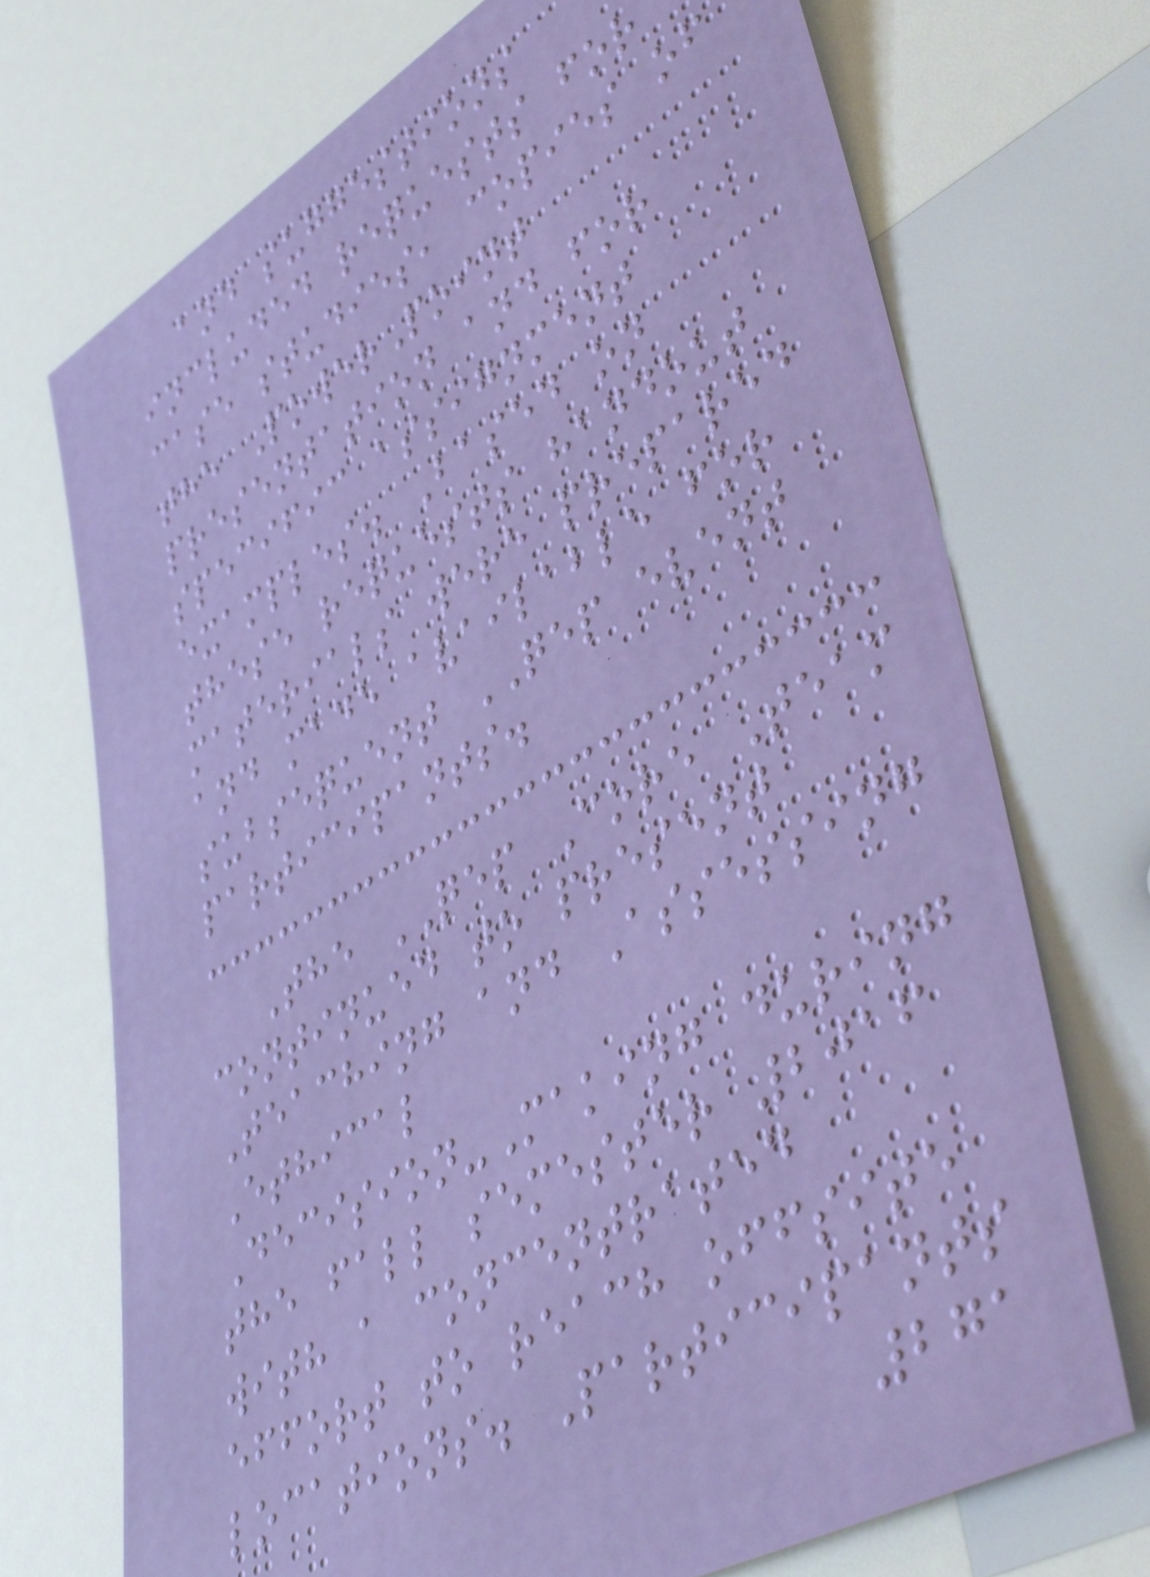and suggestions
included requests for
case studies, copies of
the PowerPoint
presentation and for
specific assignment
examples. Based on
these requests handout
materials were prepared
and made available for
subsequent QEP event
participants.
The QEP Core Team
continued to present
Teaching and Assessing
Ethical
Decision-Making during
the fall semester 2016
with a concentrated
effort to reach offsite
locations. Participants
271
